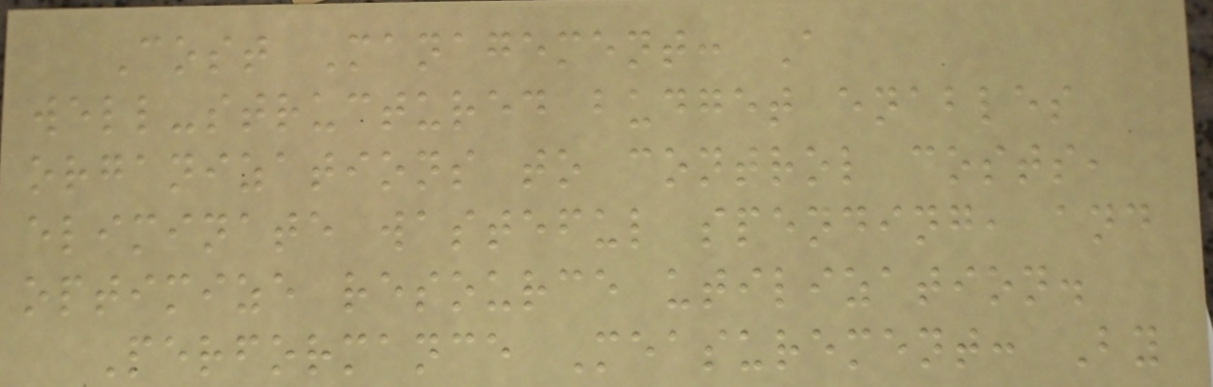Cost Management: A
well-structured budget enables
organizations to control costs,
eliminate wasteful spending, and
optimize resource utilization.
Performance Measurement: By
